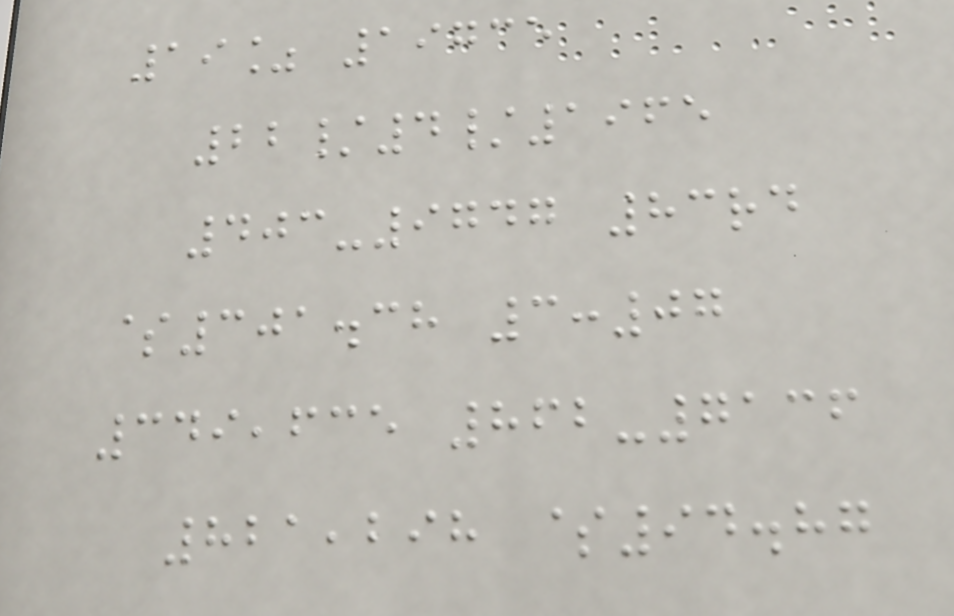19% 19735
22/4/1965
403-9747 83rd
$301.38 3:07
349,635 862-7136
821,298 $94.87
